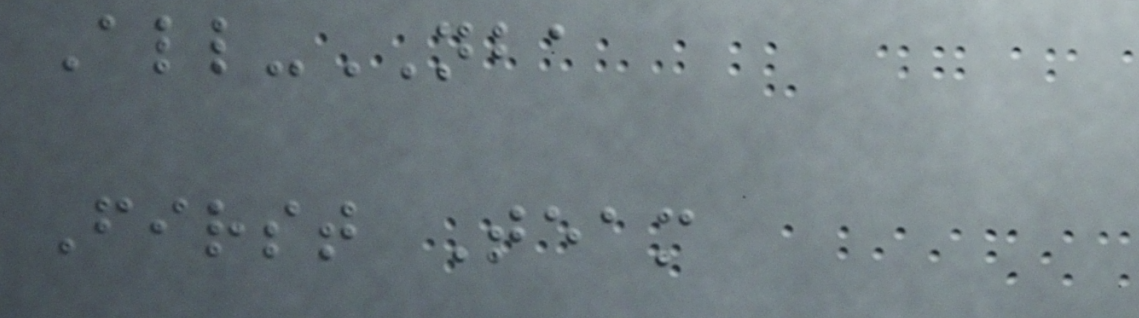All-NBA
First Team
